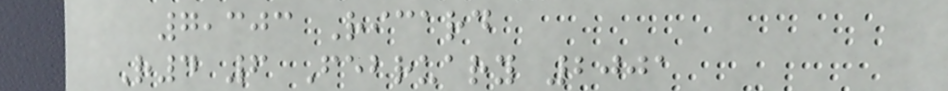7,303 Ricard
R4 6 February 2001
